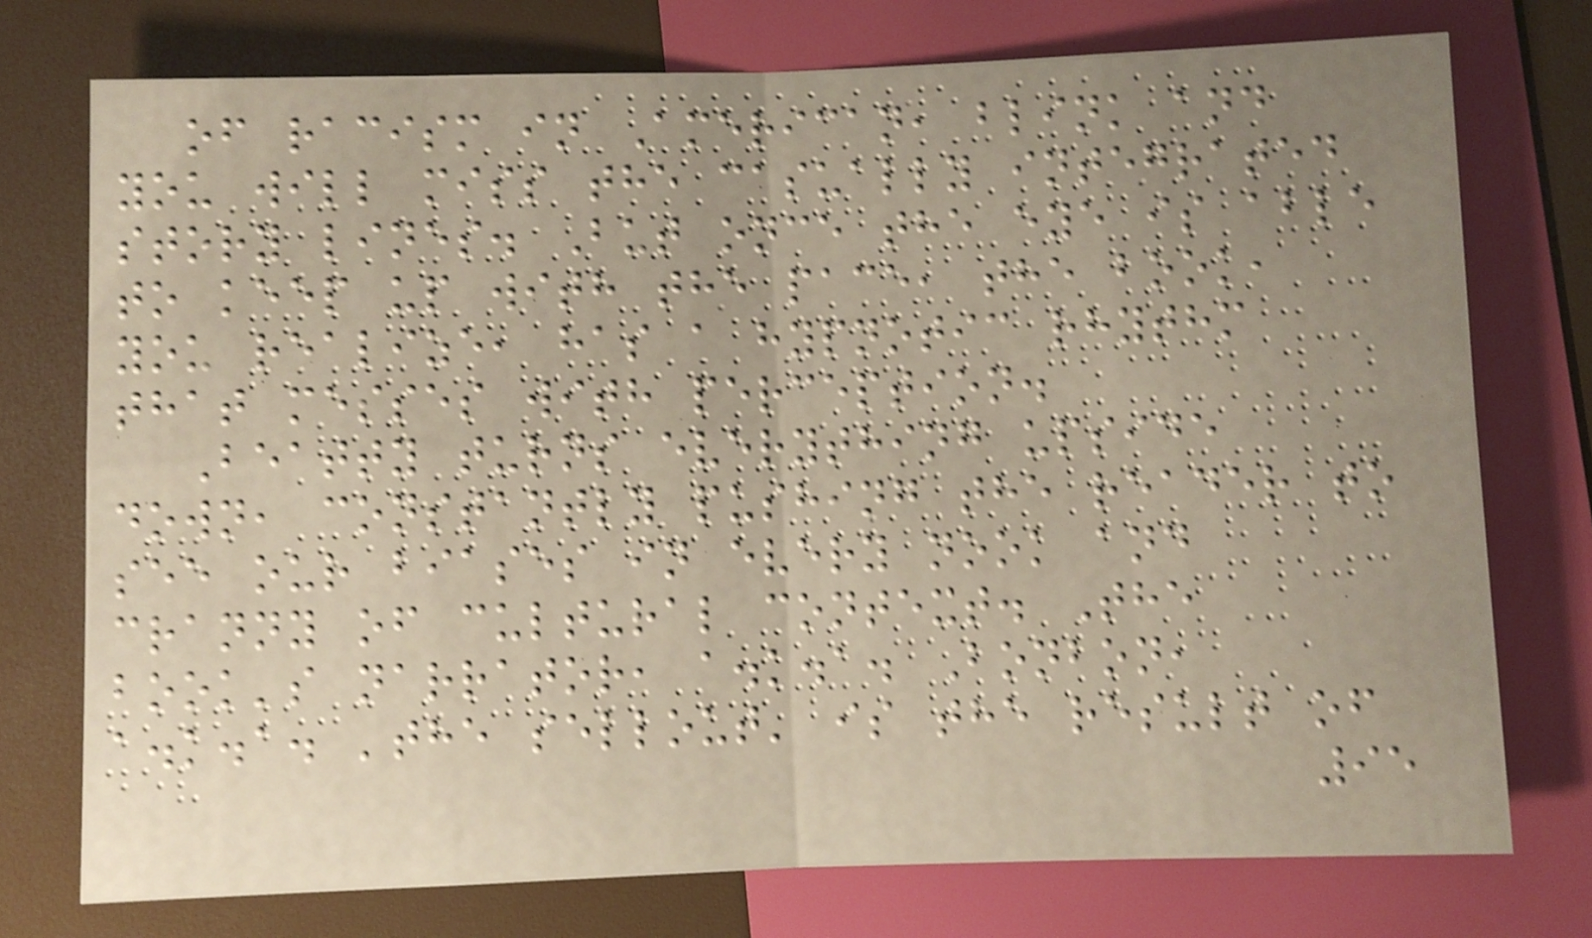of racism in American, blink and
you will miss the casually integrated
story lines. But once the eye is able
to keep up with the pace, the book,
you realize, has a hypnotic rhythm
that messes with perception.
Beatty turns everything upside
down, constantly pushing the reader to
see our biases in every nook and
cranny of cultural context. The
book's narrator, a.k.a. Bonbon,
a.k.a. 'the sellout' is the result of
95
